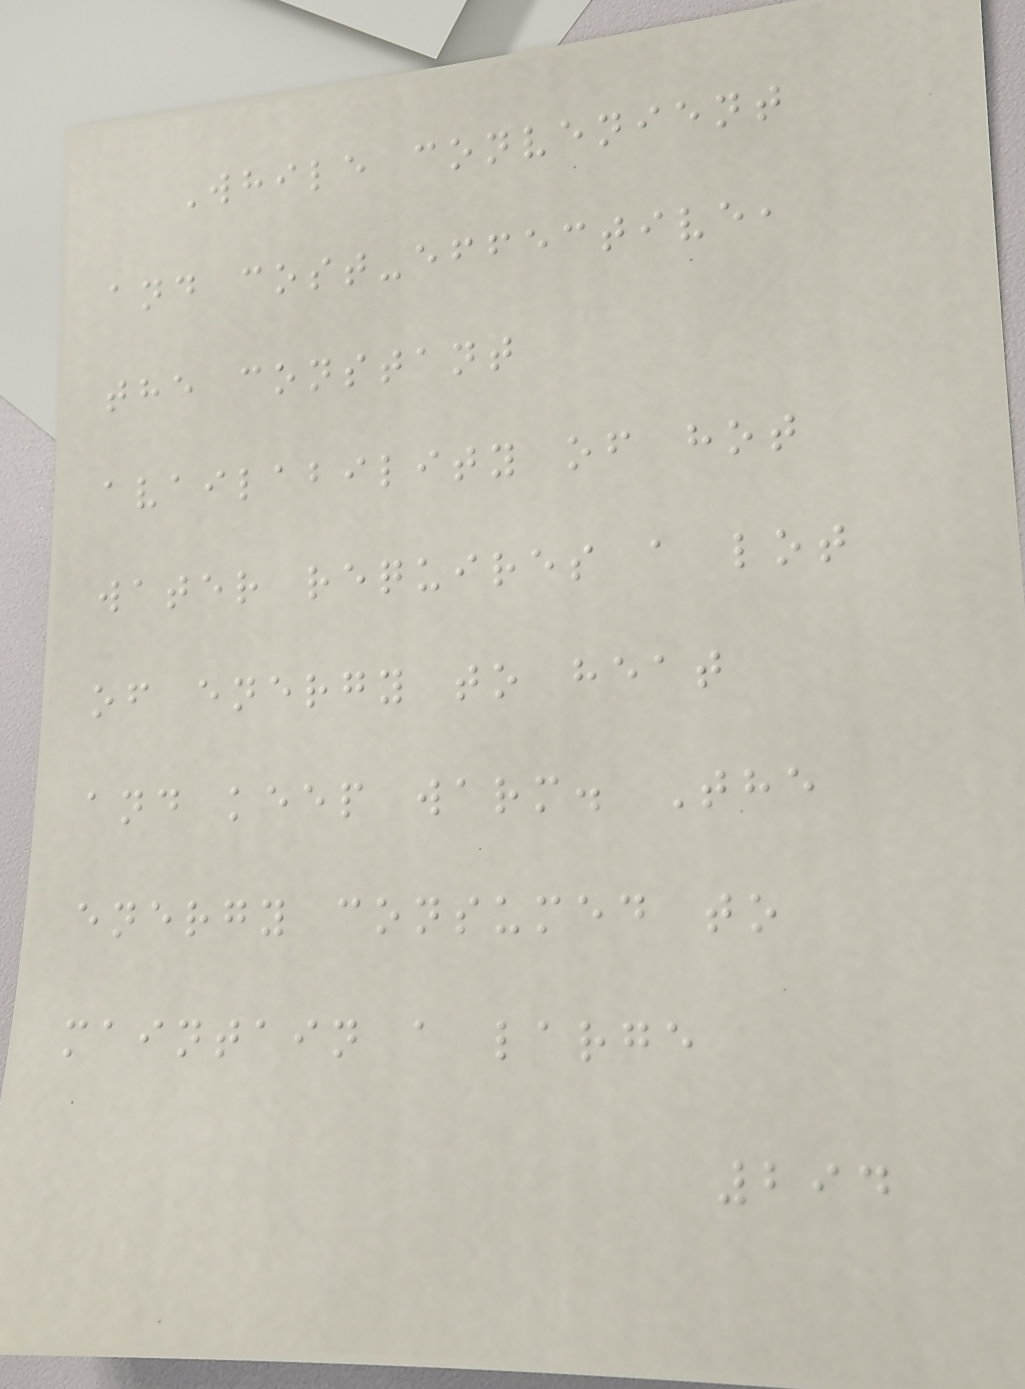While convenient
and cost-effective,
the constant
availability of hot
water requires a lot
of energy to heat
and keep warm. The
energy consumed to
maintain a large
294
